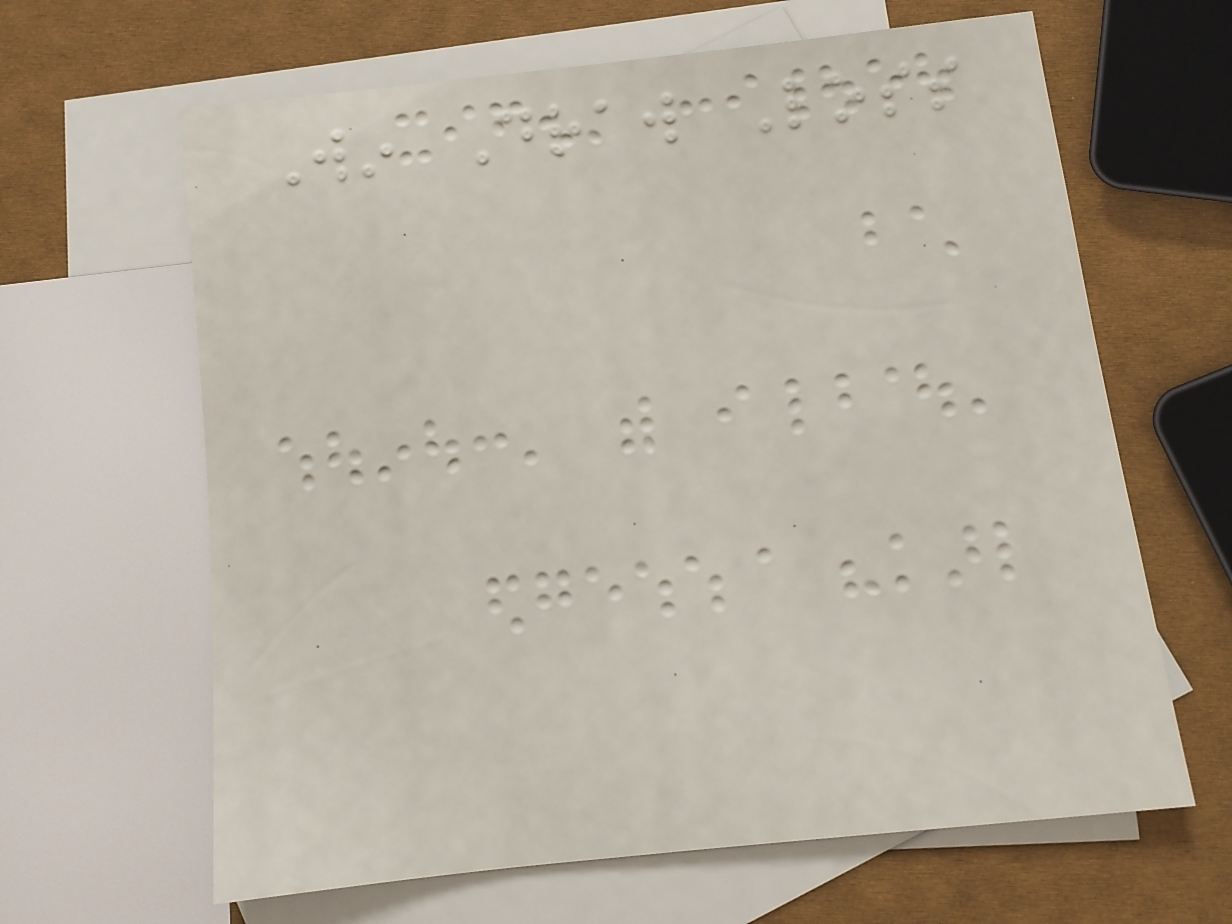Win Draw Loss
